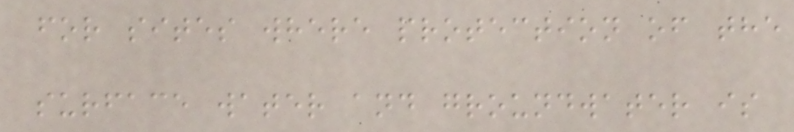for sites where protection of the
surface water and groundwater is
